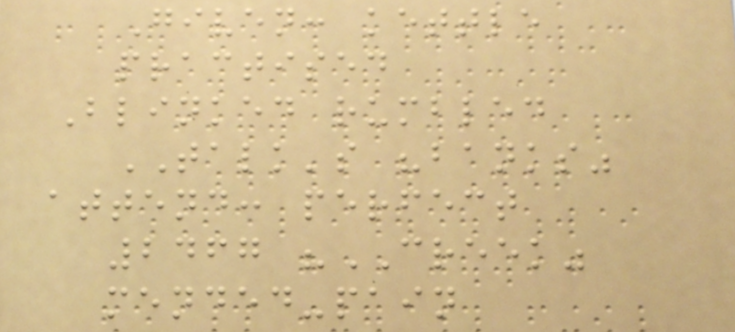Given: kettle
practised
Blinked rumbled
TALK's "banks"
attend: perfect
2467 "CREEK"
mended-pain
